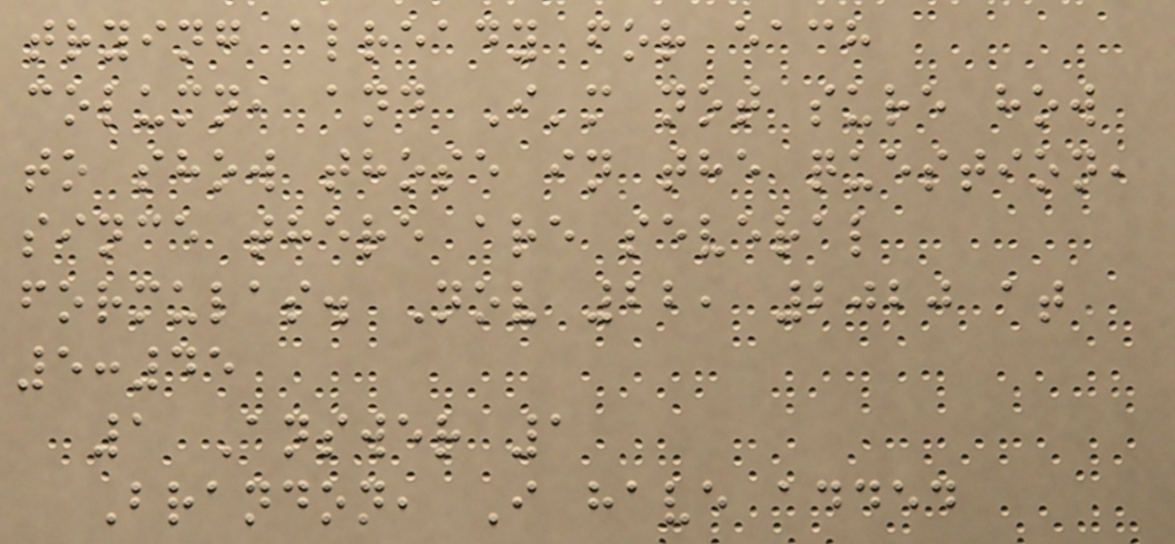trying already for each
column, and I'm not sure how
to show those in the question,
since there are several
formulas. Nov 22, 2020 at
5:45
1 Answer 1
Brandon, I have added
